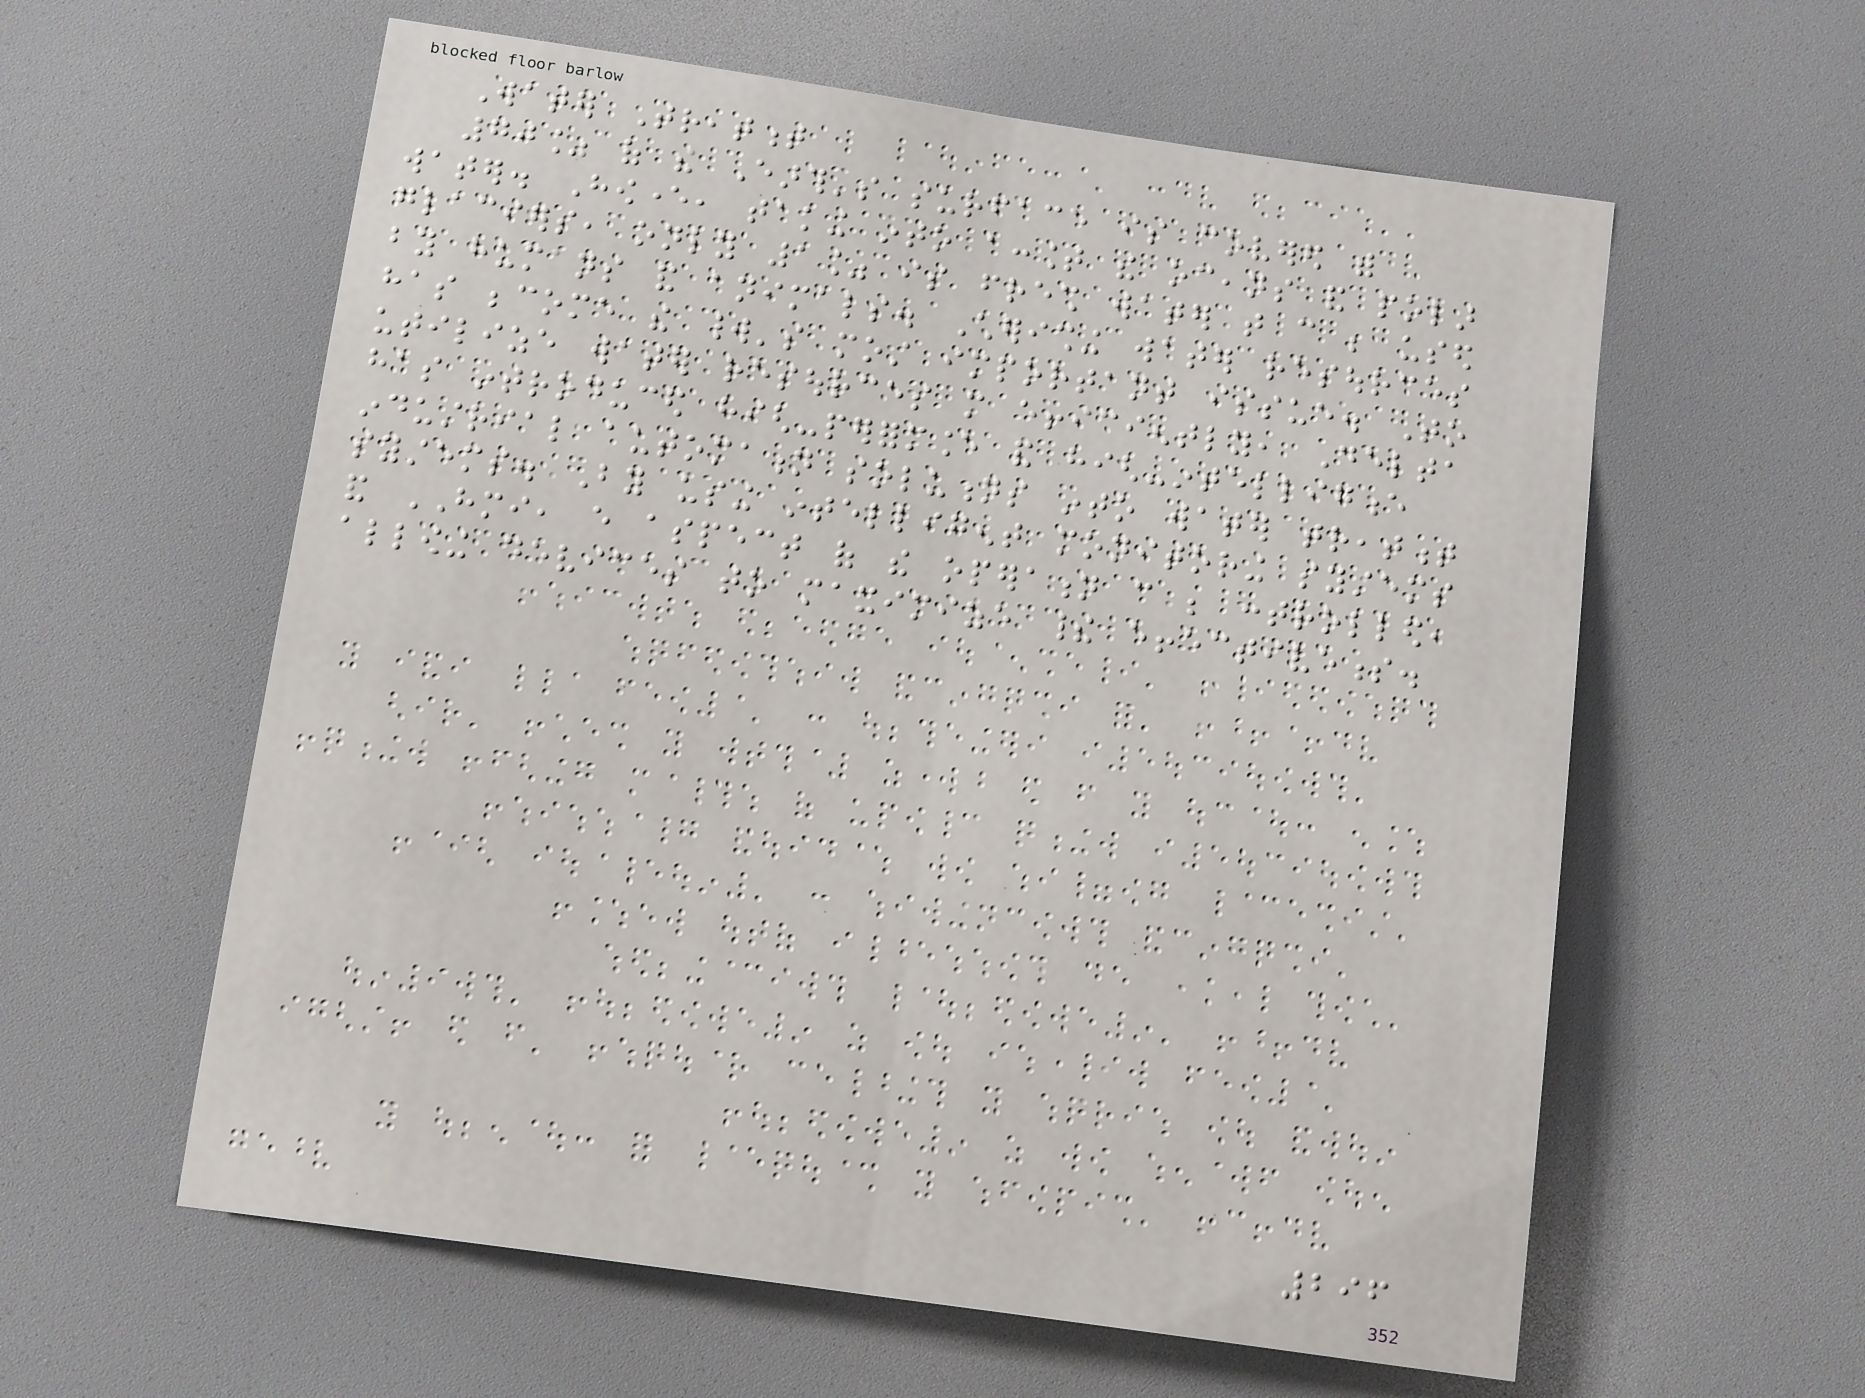Water Treatment
70% of the Earth's surface is covered with
water. However, taking into account the oceans and polar
glaciers, only 1% is fresh water that can be used
by humans and animals. Cherishing water resources
has become the world's most important issue. To
utilize water resources more efficiently, Delta
has introduced high-performance and high-intelligence
industrial automation solutions into water treatment
systems. By using intelligent monitoring systems
and HMI, every aspect of the operation can be controlled,
allowing devices to maximize their effectiveness.
296
